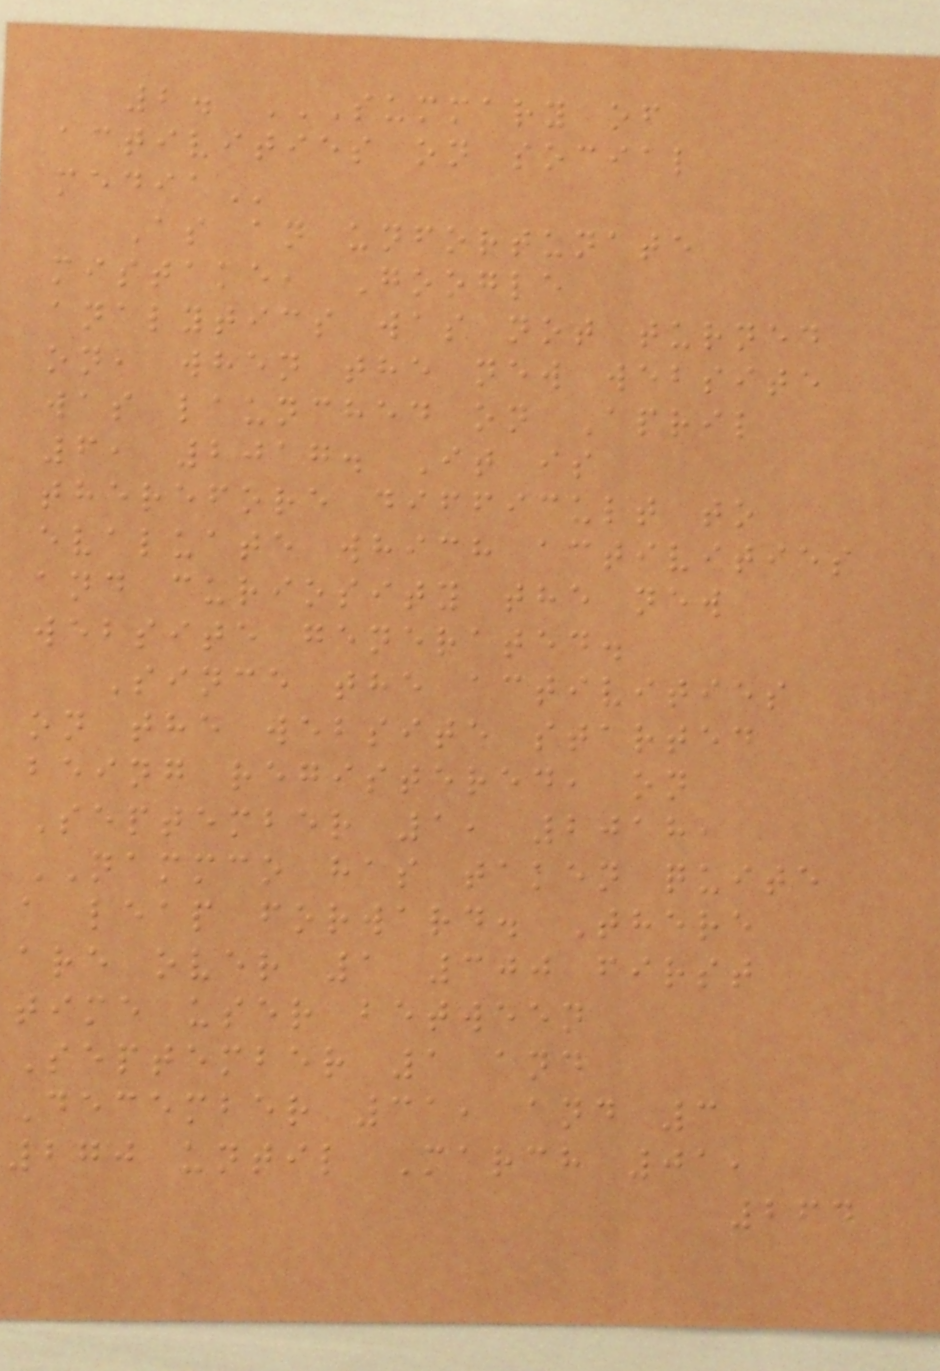2. SUMMARY OF
ACTIVITIES ON SOCIAL
MEDIA
As an unfortunate
mistake, Google
analytics was not turned
on, when the new website
was launched on April
6, 2017. It is
therefore difficult to
evaluate which activities
and curiosity the new
website generated.
Since the activities
on the website started
being registered, on
September 1, 2018,
NAMMCO has taken quite
a leap forward. There
are over 1 300 first
time user between
September 1 and
December 31, and 3
270 until March 01,
264
